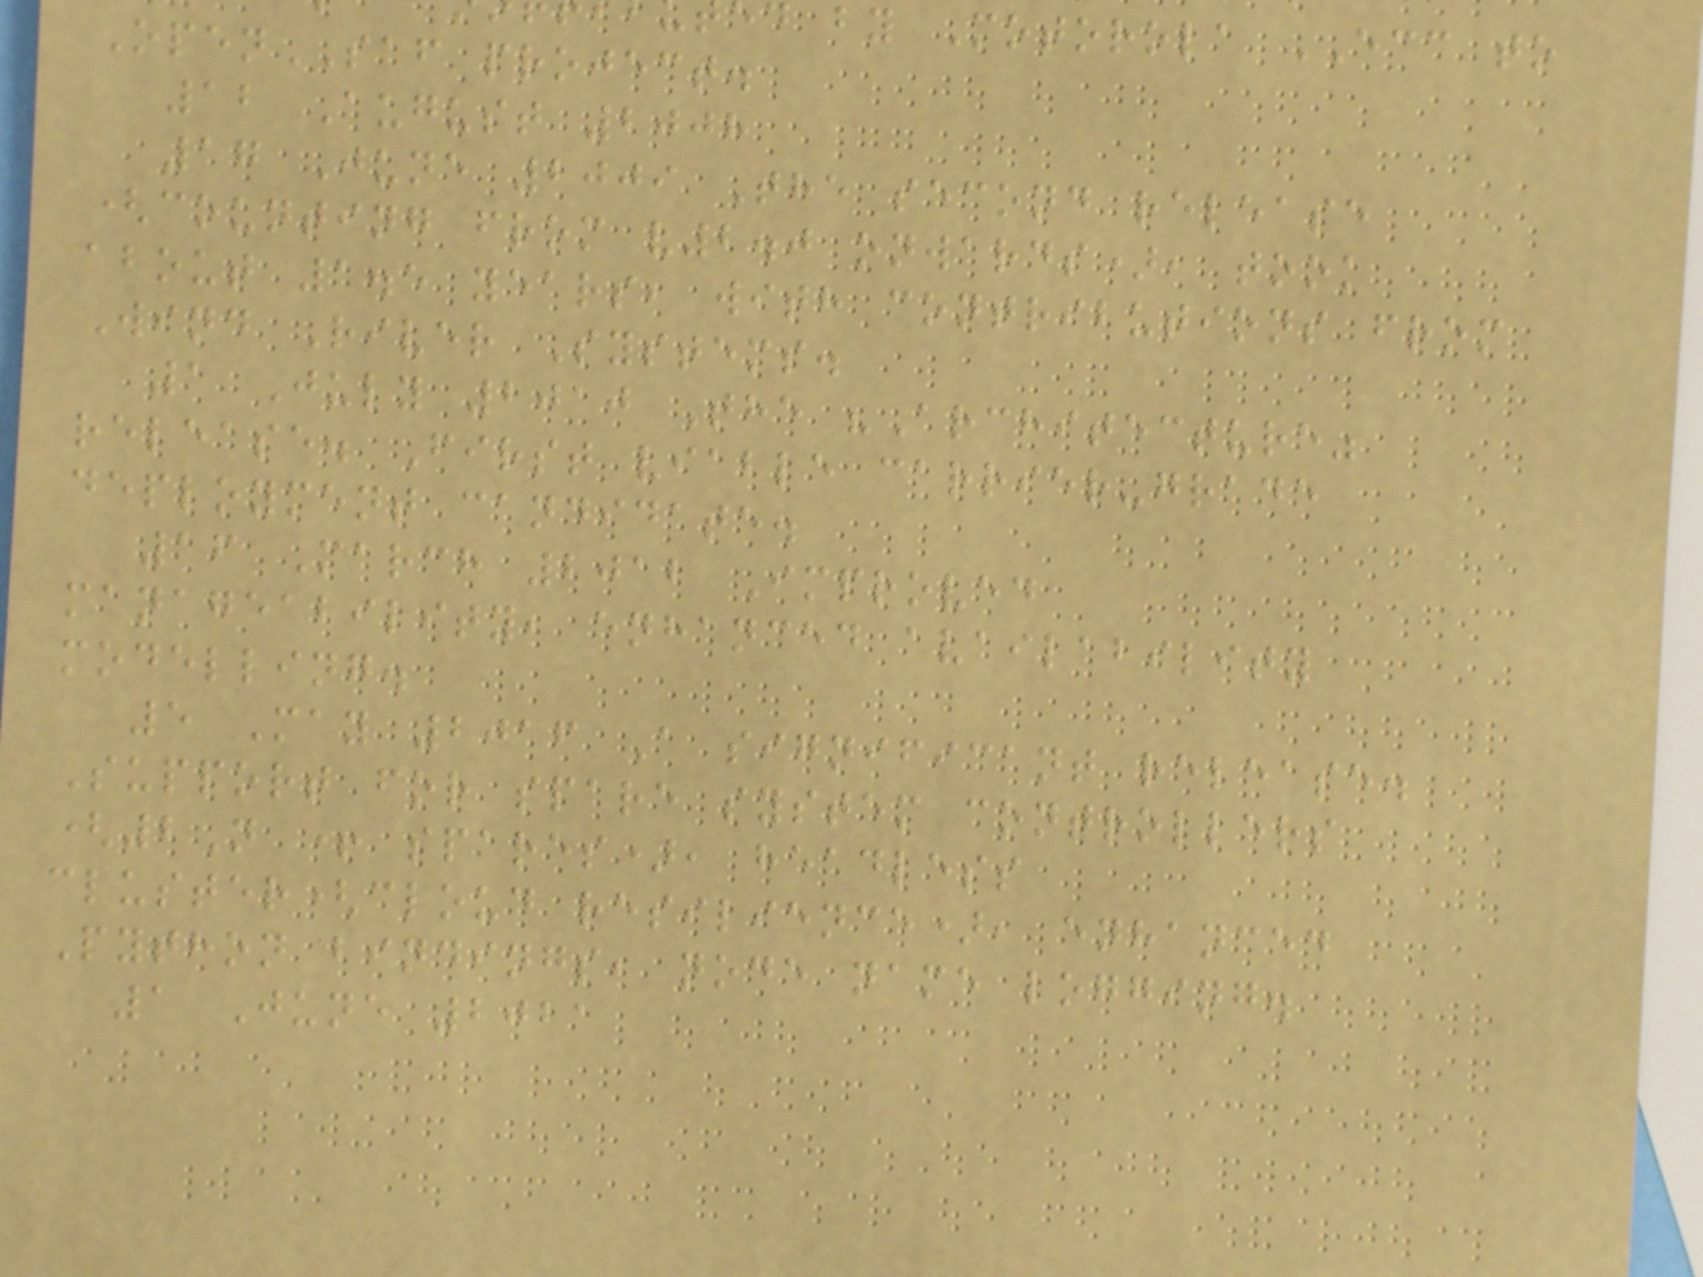d by Motorola ECC to
OpenSAF project.
12 August 2008
17 June 2009 The second release
(counting from v2.0 onwards), took
about 1.5 years, with contributions from
Wind River Systems.
1 July 2010 The "Architecture"
release. First viable carrier-grade
deployment candidate.
16 March 2012 Improved
manageability, enhanced availability
modelling.
5 May 2016 A significant release.
Support for spare system controllers
(2N + spares), headless
cluster(cloud resilience), enhanced
Python bindings, node name logging.
1 June 2021
